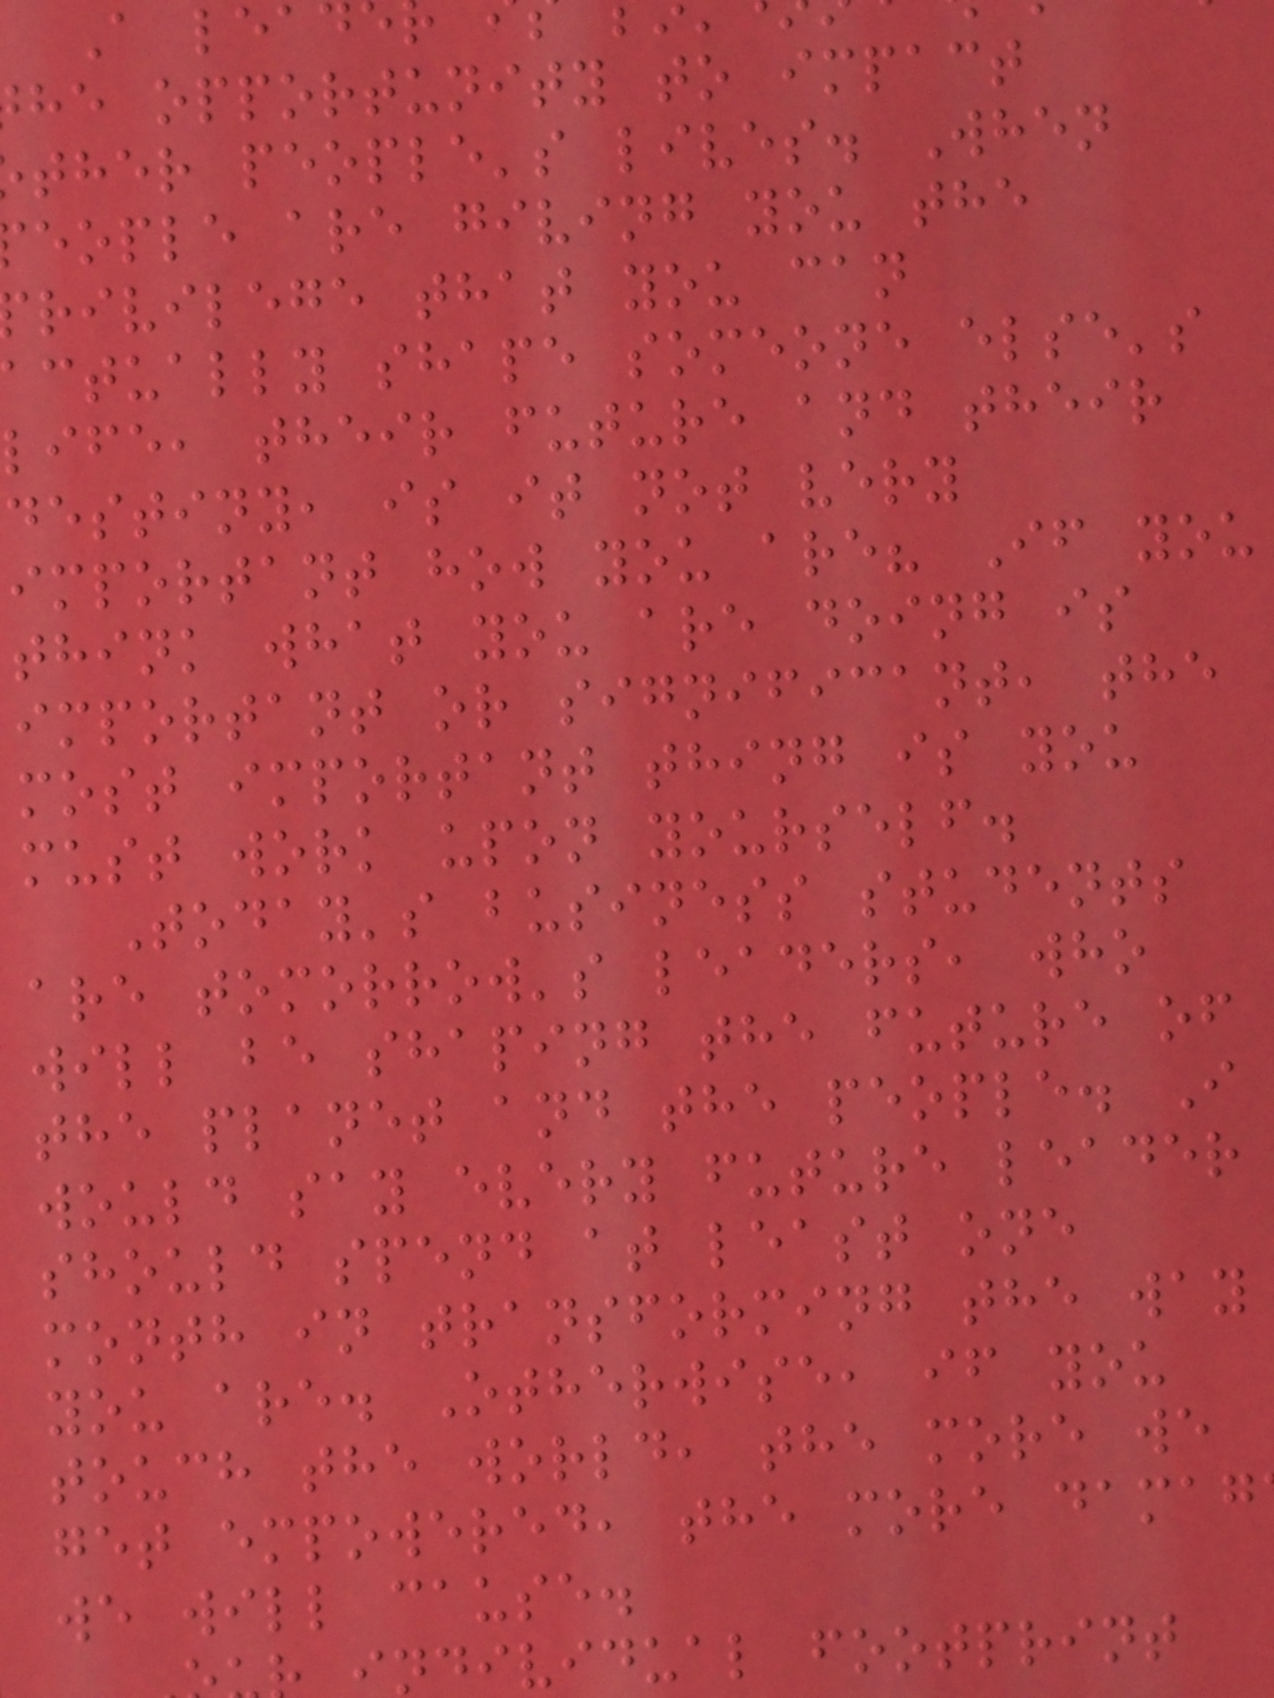A lead
he opportunity to impact
ther people's lives. When
eople are giving you the
rivilege that you can
ctually shape someone else's
life, their future and their
destiny, is it not very
important how you are? If you
think what you are doing is
important or significant, the
most important thing is you
must work upon yourself.
Today's business students
are tomorrow's leaders, who
will be shaping the future of
the planet and the people. I
would say every future leader
should spend at least one
month in transforming the way
you are. Otherwise, if you
touch the world, the more we
get empowered, the more damag
we will cause.
ndividual footprint
